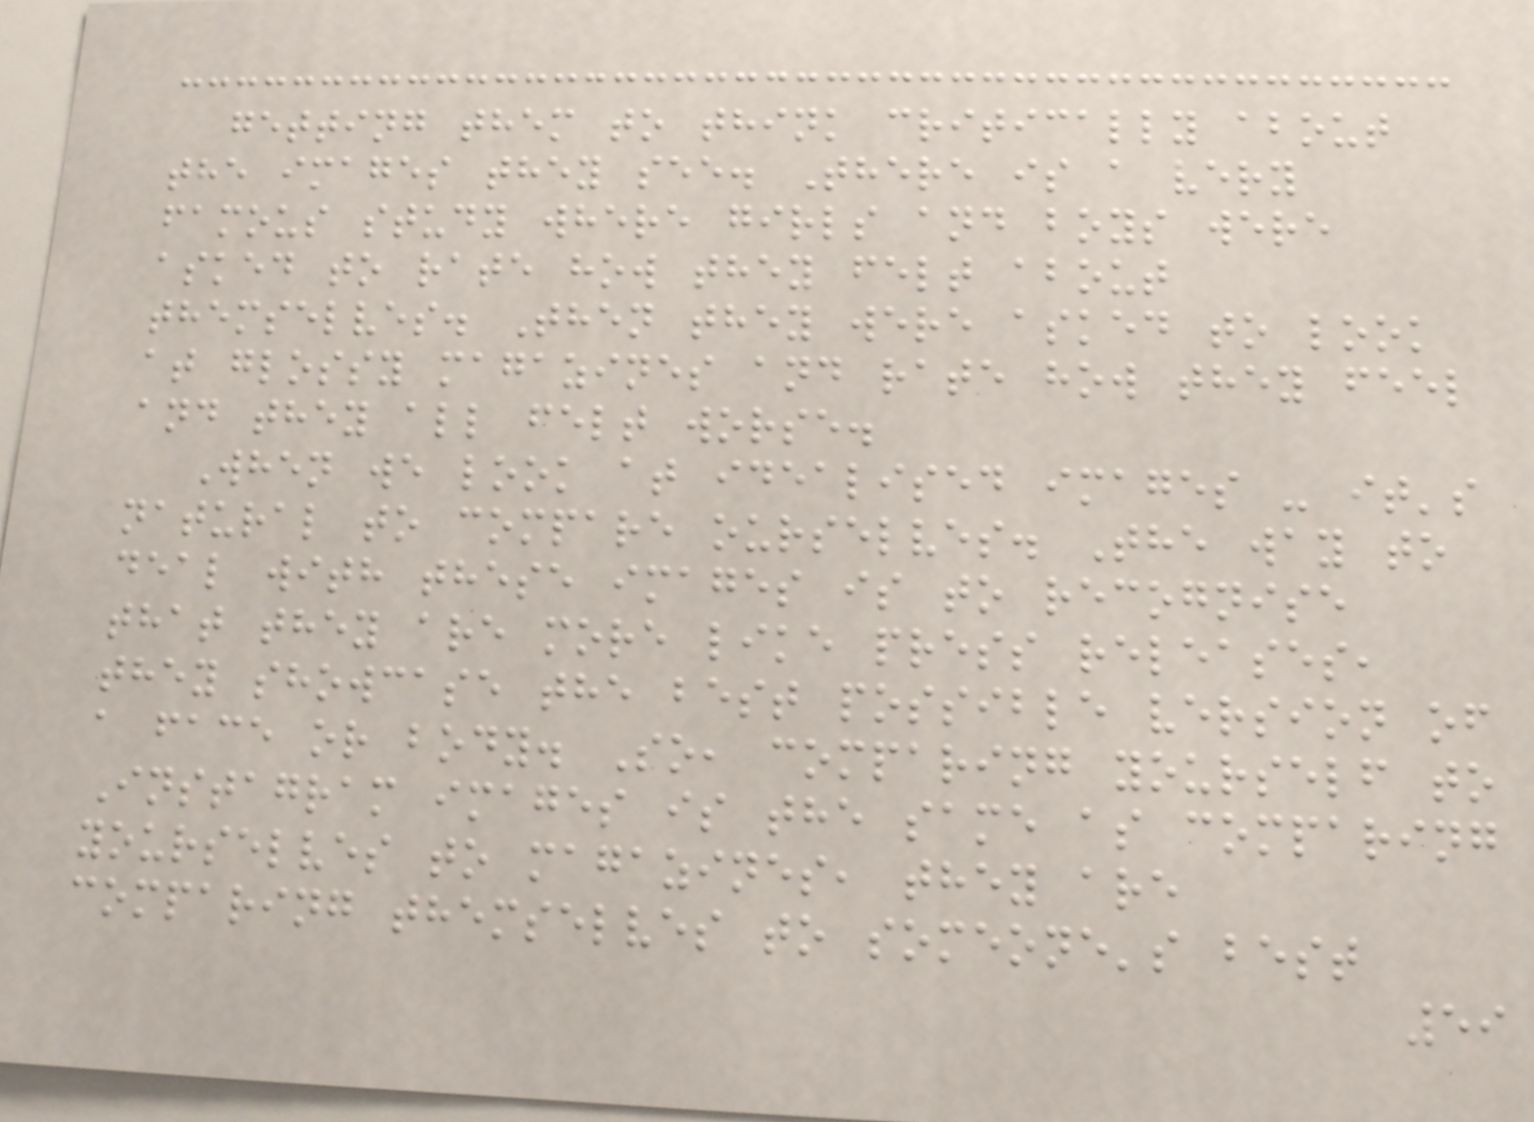getting them to think critically about
the images they see. There is a very
famous study where girls and boys were
asked to rate how they felt about
themselves. Then they were asked to look
at glossy magazines and rate how they feel
and they all felt worse.
When we look at idealised images - it's
natural to compare ourselves. The way to
deal with these images is to recognise
that they are more like press releases,
they showcase the best possible version of
a face or body. So, comparing yourself to
Instagram images is the same as comparing
yourselves to magazines, they are
comparing themselves to someone's best
59
